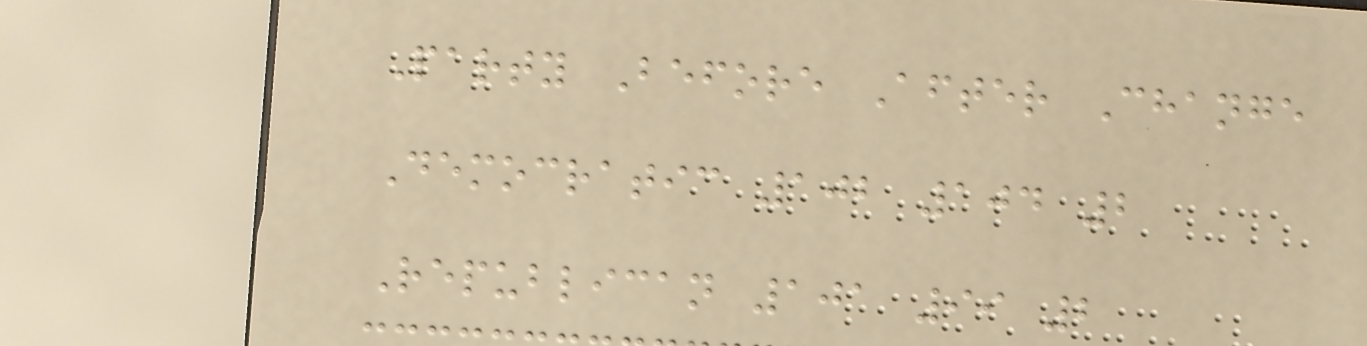Party Before After Change
Democratic 102 104 2
Republican 101 99 2
